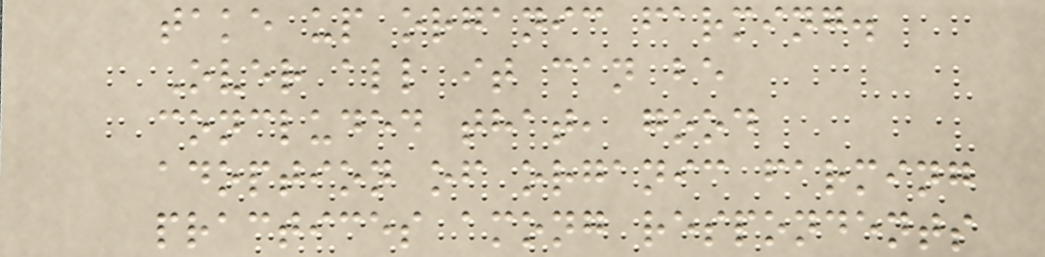take up organic farming.
Over all it can be
concluded that, good
adoption of organic farming
practices among respondents
